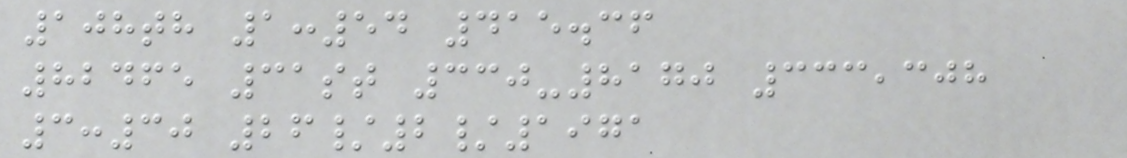108th 1:54 415.36
82465 31st 330-8170 333,308
3:30 26/2/1971
